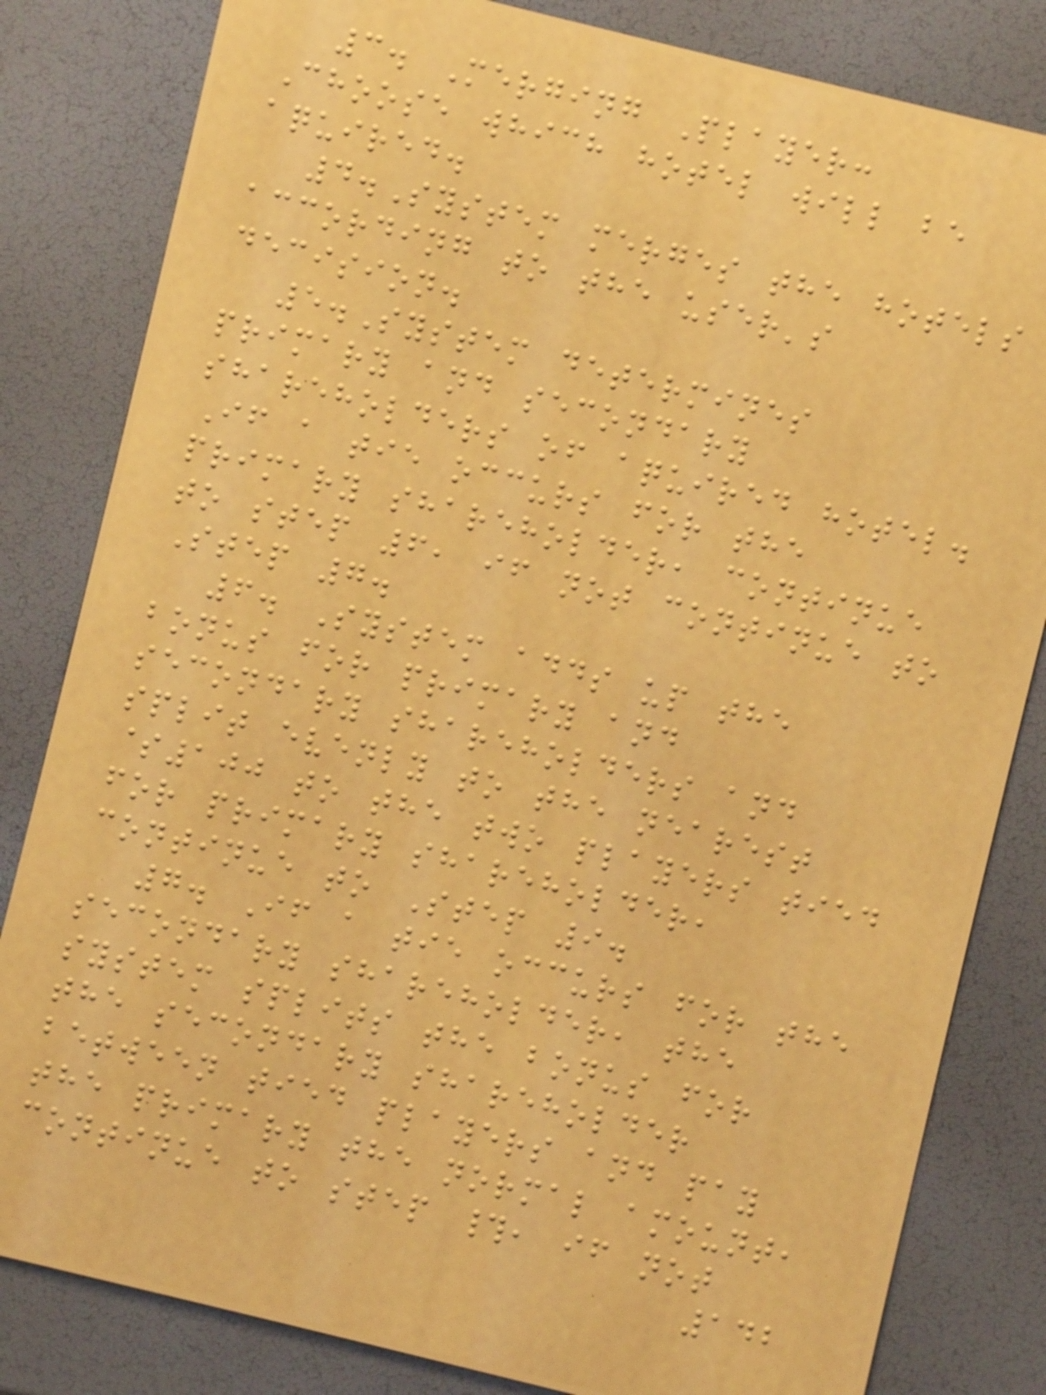3. Merging Player:
Choose which hotel will be
aquired.
4.System merges the hotels
according to the user's
decision.
5.System determines
primary and secondary
shareholders of aquired hotel.
If a tie occurs for the
primary shareholder, continue
to step 6, if not continue to
Step 7.
6. System adds up the
bonus for primary and
secondary shareholders and
split evenly to the nearest
$100 to the two players tied
for primary shareholder,
continue to Step 9.
7. If a tie occurs for the
secondary shareholder, the
system splits the bonus for
the secondary shareholder
between tied players and pay
the primary the normal amount,
continue to step #, if not
142
